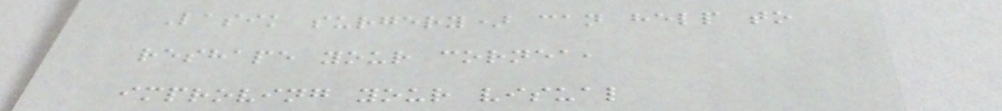Lasik surgery) can help to
reshape your cornea,
improving your visual
